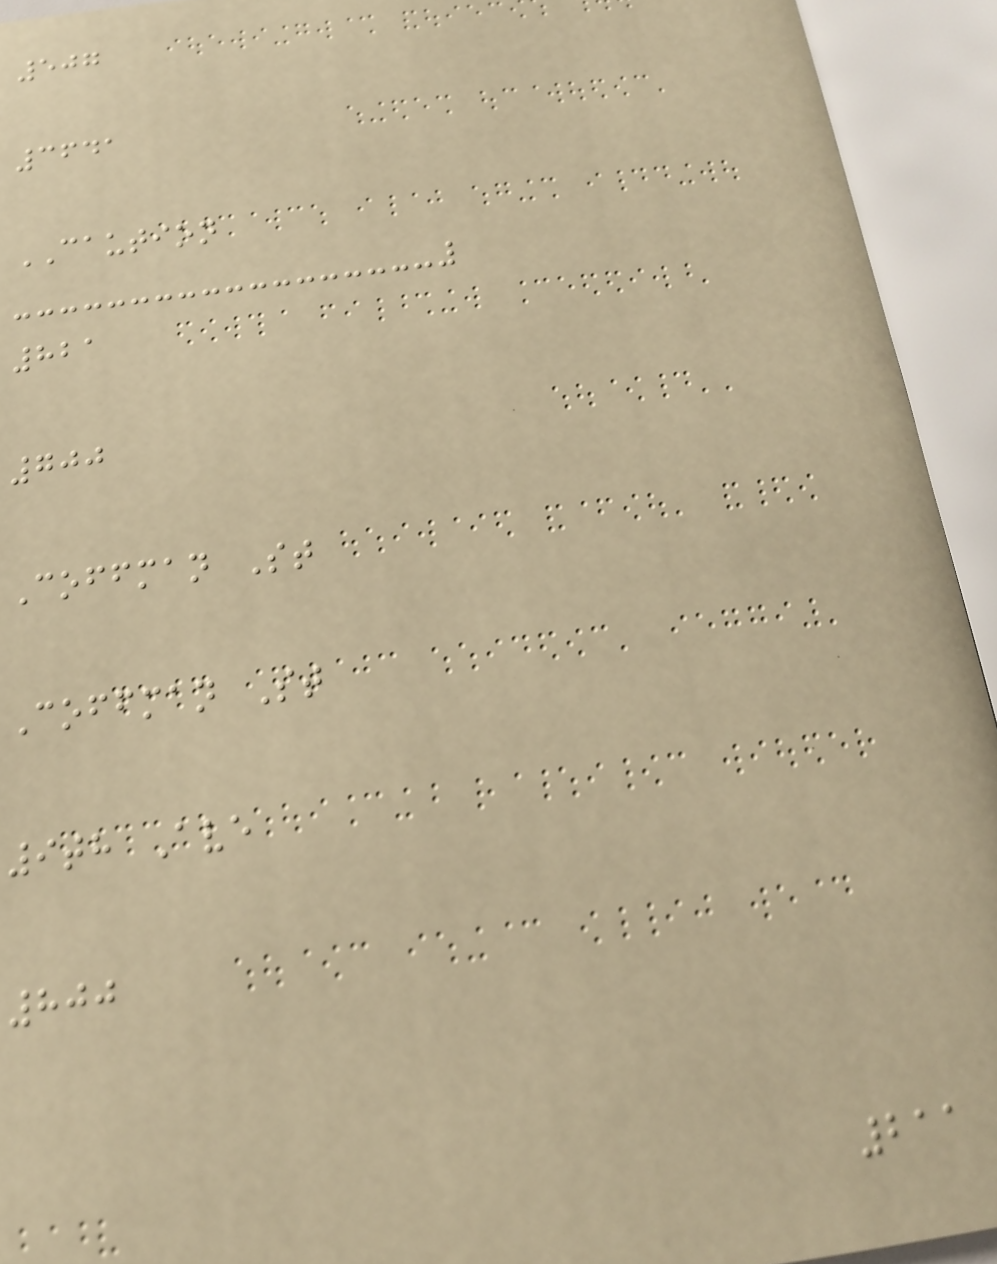507
3641
CAUTION
821
700
Coffman St
Coffman St
9th Ave
800
211
